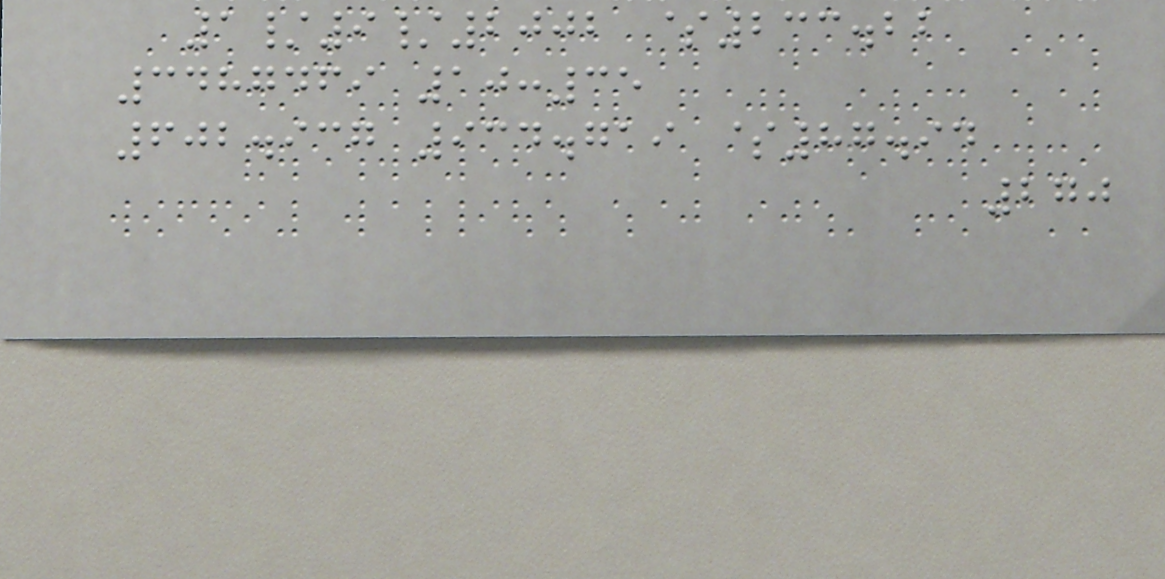1/9/2002 $233.22
3487469 10:35
602.937 934.719 $87.94
270
